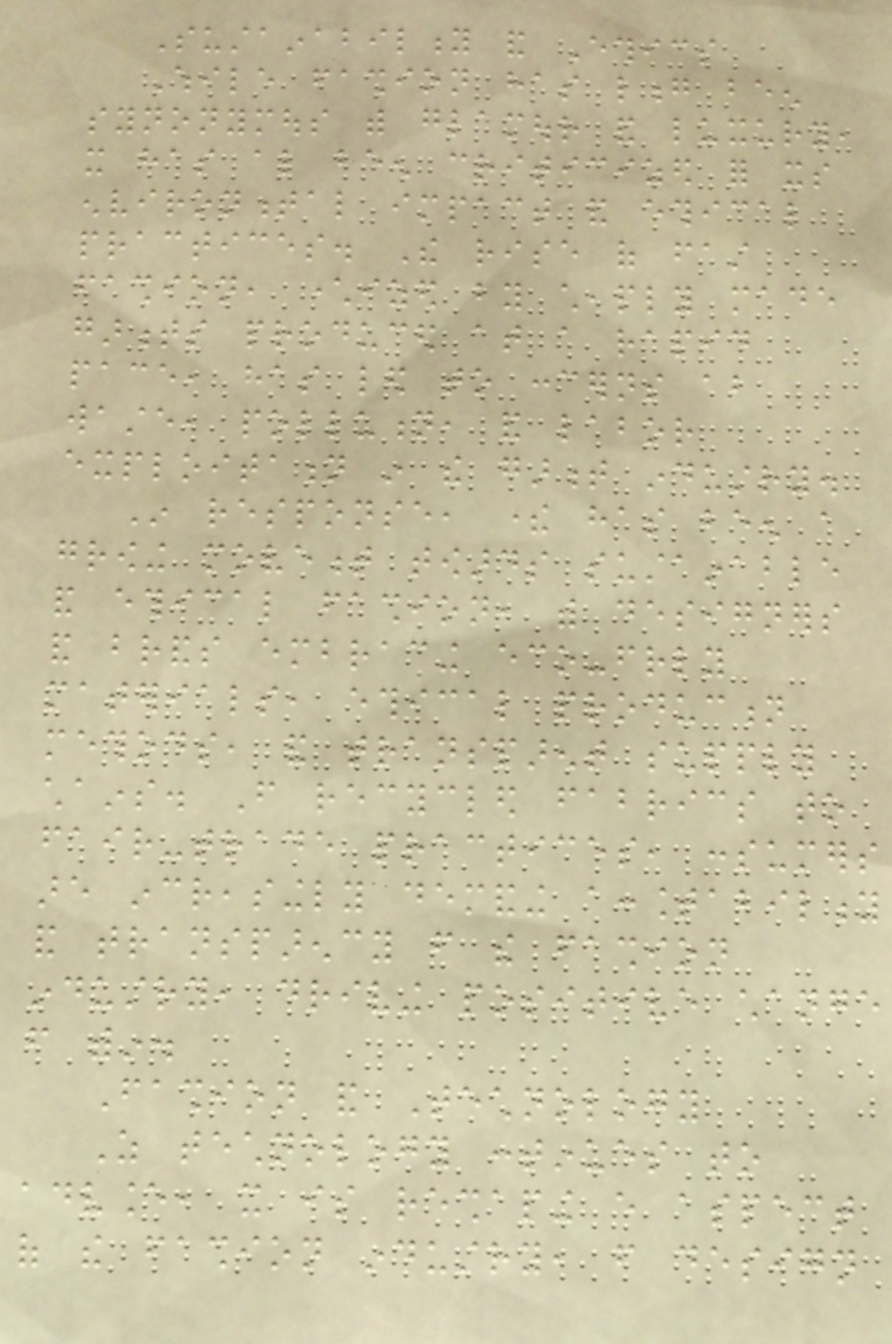Sustainability and Ethics
While fashion has long been
synonymous with glamour and luxury,
it has also been criticized for its
environmental impact and ethical
practices. The rise of fast
fashion, characterized by cheaply made
garments produced at a rapid
pace, has led to concerns about
waste, pollution, and labor
exploitation in the garment industry.
In response, there has been a
growing movement towards sustainable
and ethical fashion, with designers
and brands embracing eco-friendly
materials, ethical production
methods, and transparent supply
chains. From recycled fabrics to
fair-trade practices, consumers
are increasingly demanding accountability
and transparency from the fashion
industry, driving positive change
from within.
Fashion and Technology
As technology continues to
advance, it is reshaping every aspect
of the fashion industry, from design
